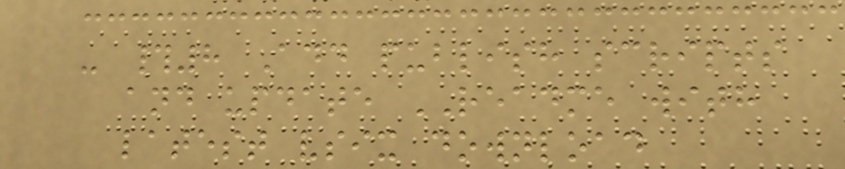- #8 Add publish scripts
and update README with
latest vsix download
